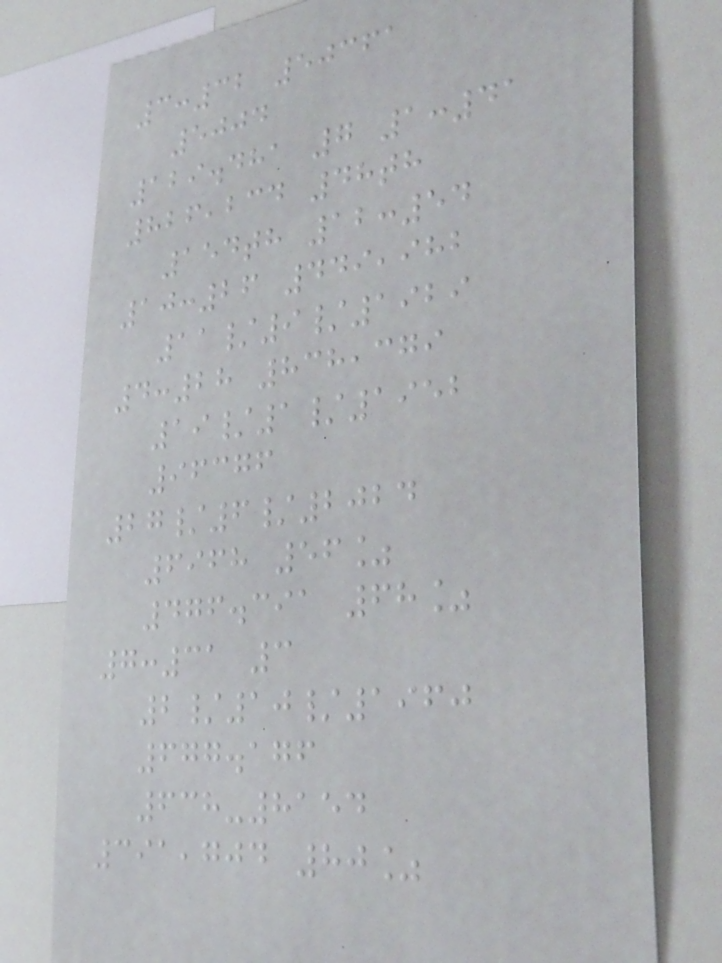3:32 50361
5004
129.481 7 1:41
826,234 48th
154th 12:54
10:26 449,982
11/9/1929
4:28 838,379
19/1/1952
96376
27/6/2024
6968 56%
476.391 68%
7:31 3
2/10/1960
677.176
638-8154
391,704 80%
